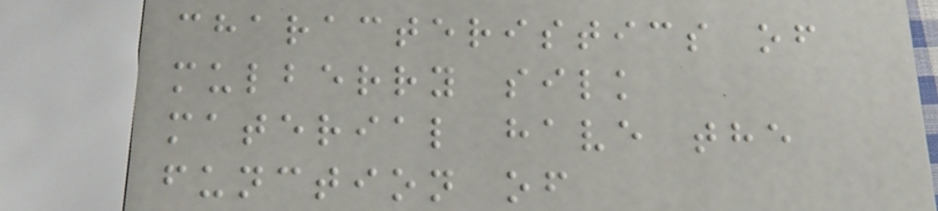characteristics of
mulberry silk
material have the
function of
